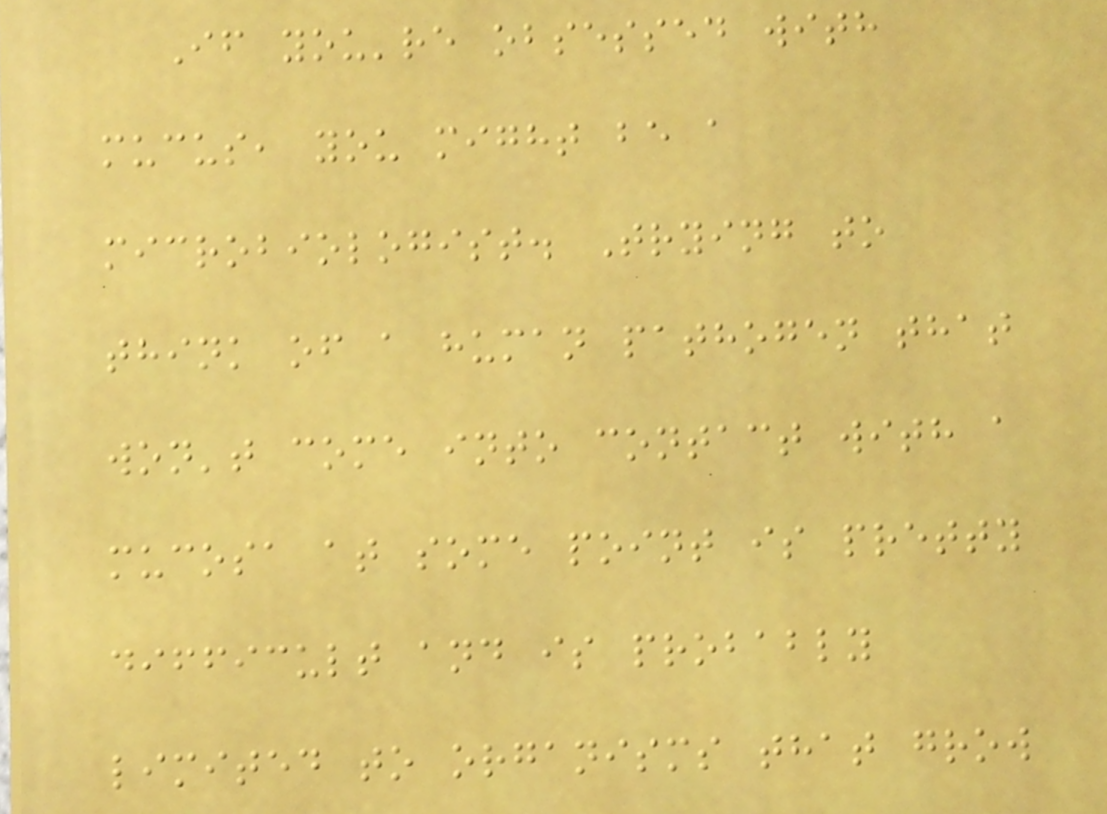If you're obsessed with
mucus, you might be a
microbiologist. Trying to
think of a human pathogen that
won't come into contact with a
mucosa at some point is pretty
difficult and is probably
limited to organisms that grow
